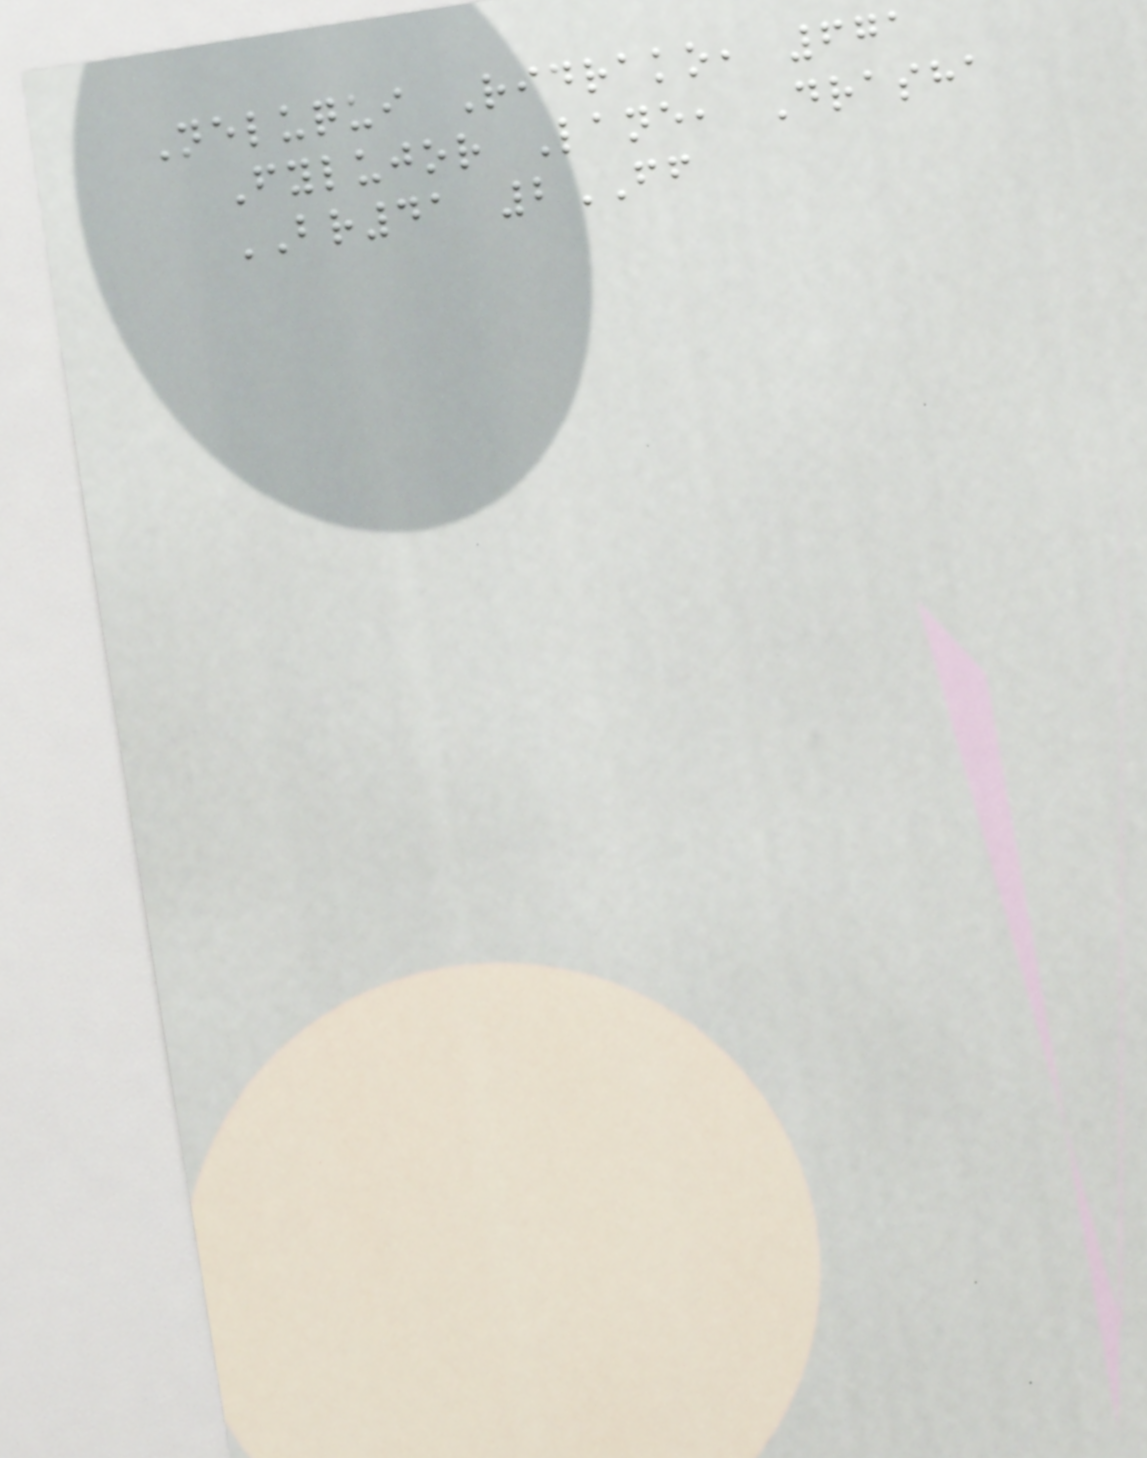Neluqui Ridrako, 671
Fylujor Lane, Drasha
BR41 2FF
